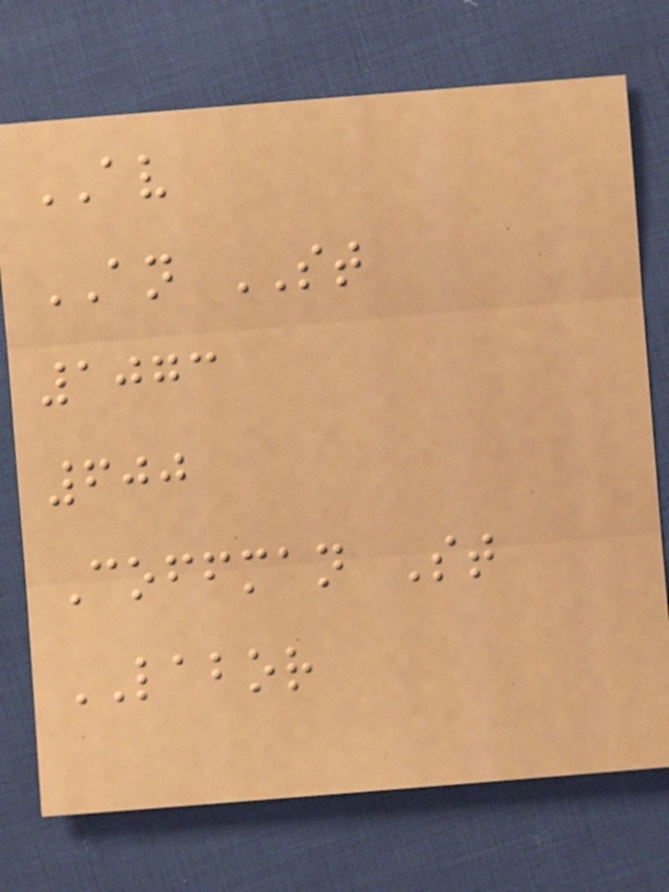AV
AN ST
1073
600
Coffman St
LABOR
